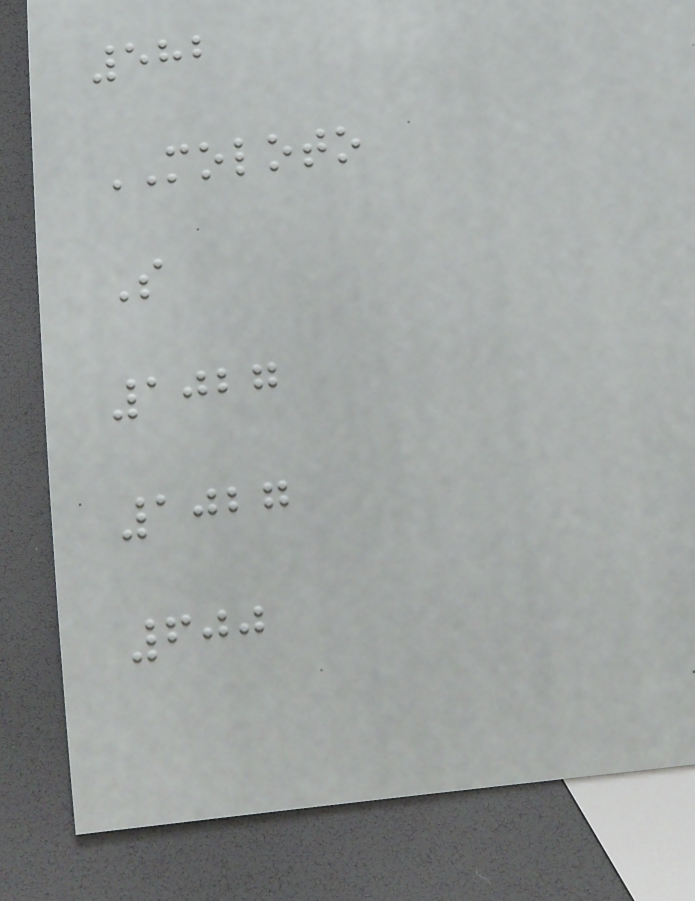582
MOLOTO
S
1027
1027
600
